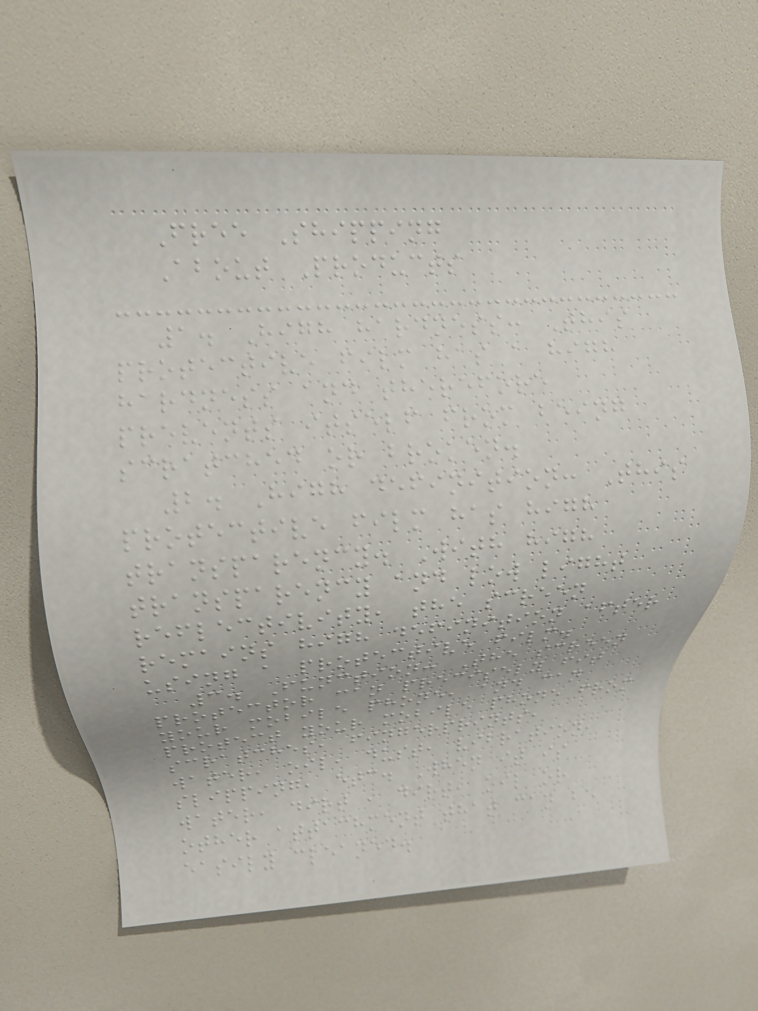Free Shipping
About Products
1. High hardness: This
protective film has a high
hardness and therefore
prevents itself from being
scratched or broken.
2. High definition: This
protective film has high
transparency. With high
transparency and low light
reflectivity, the screen
remains high definition after
using a protective film.
3. Function: The screen
protector can precisely fit
your mobile phone, and can
protect your mobile phone from
scratches, fingerprints,
water, oil, dust, vibration,
slipping, etc. When it is
water, dirt , dirt, oil or
other attachment that can be
easily cleaned.
